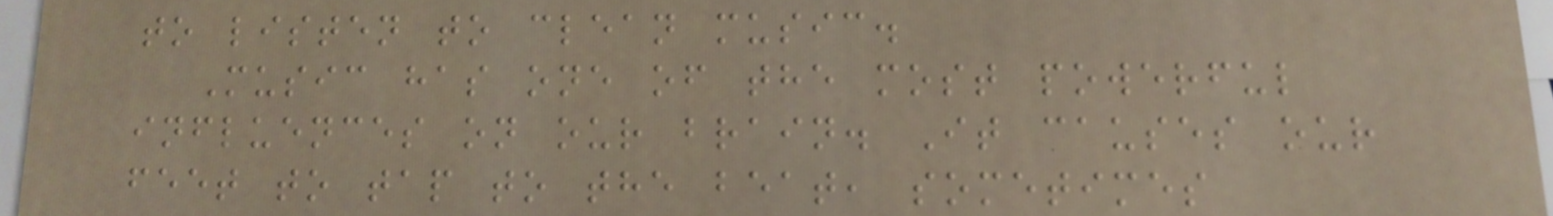to listen to clean music.
Music has one of the most powerful
influences on our brain. It causes our
feet to tap to the beat, sometimes
